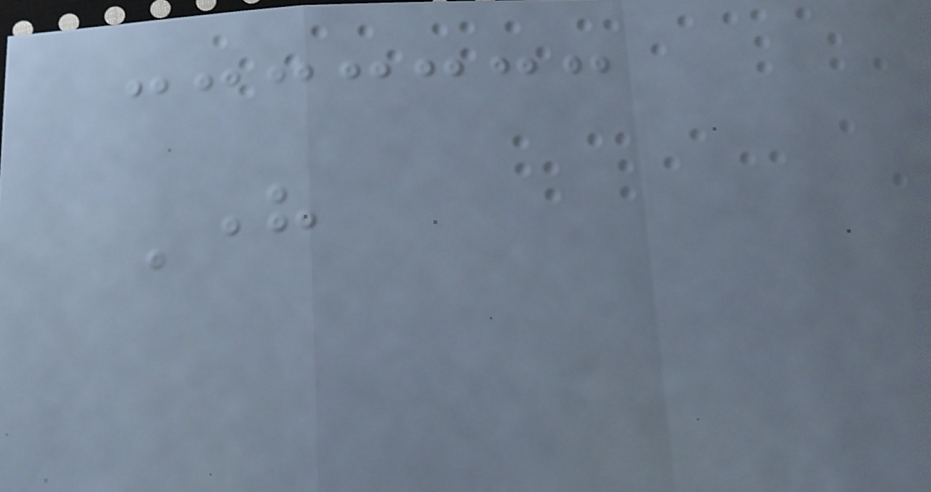Here
